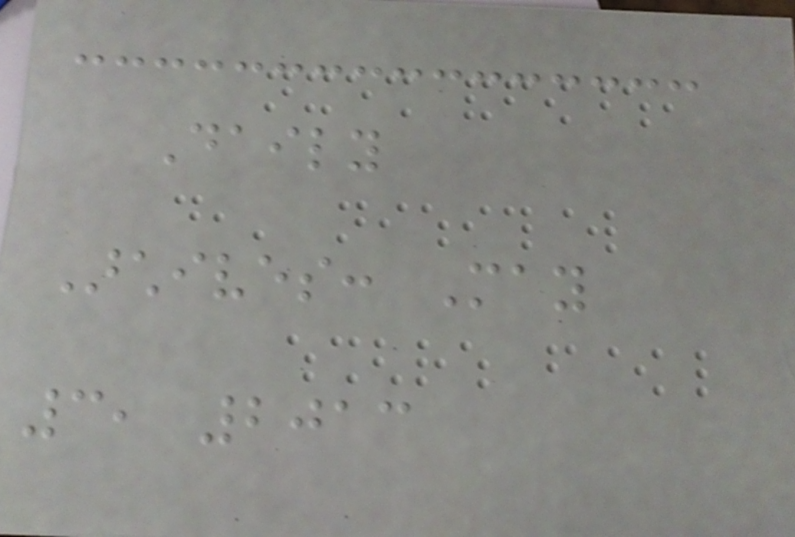Daily
Archives: May
3, 2013
